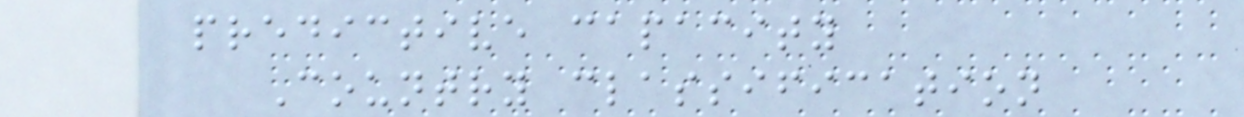predictive capacity
Country classification
